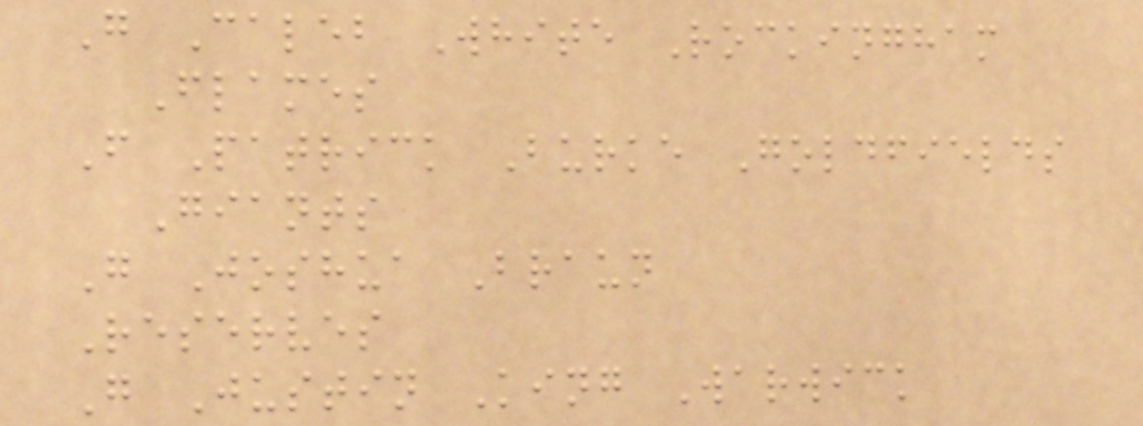G Caleb White Rockingham
Flames
F Patrick Burke Goldfields
Giants
G Joshua Braun
Reserves
G Justin King Warwick
